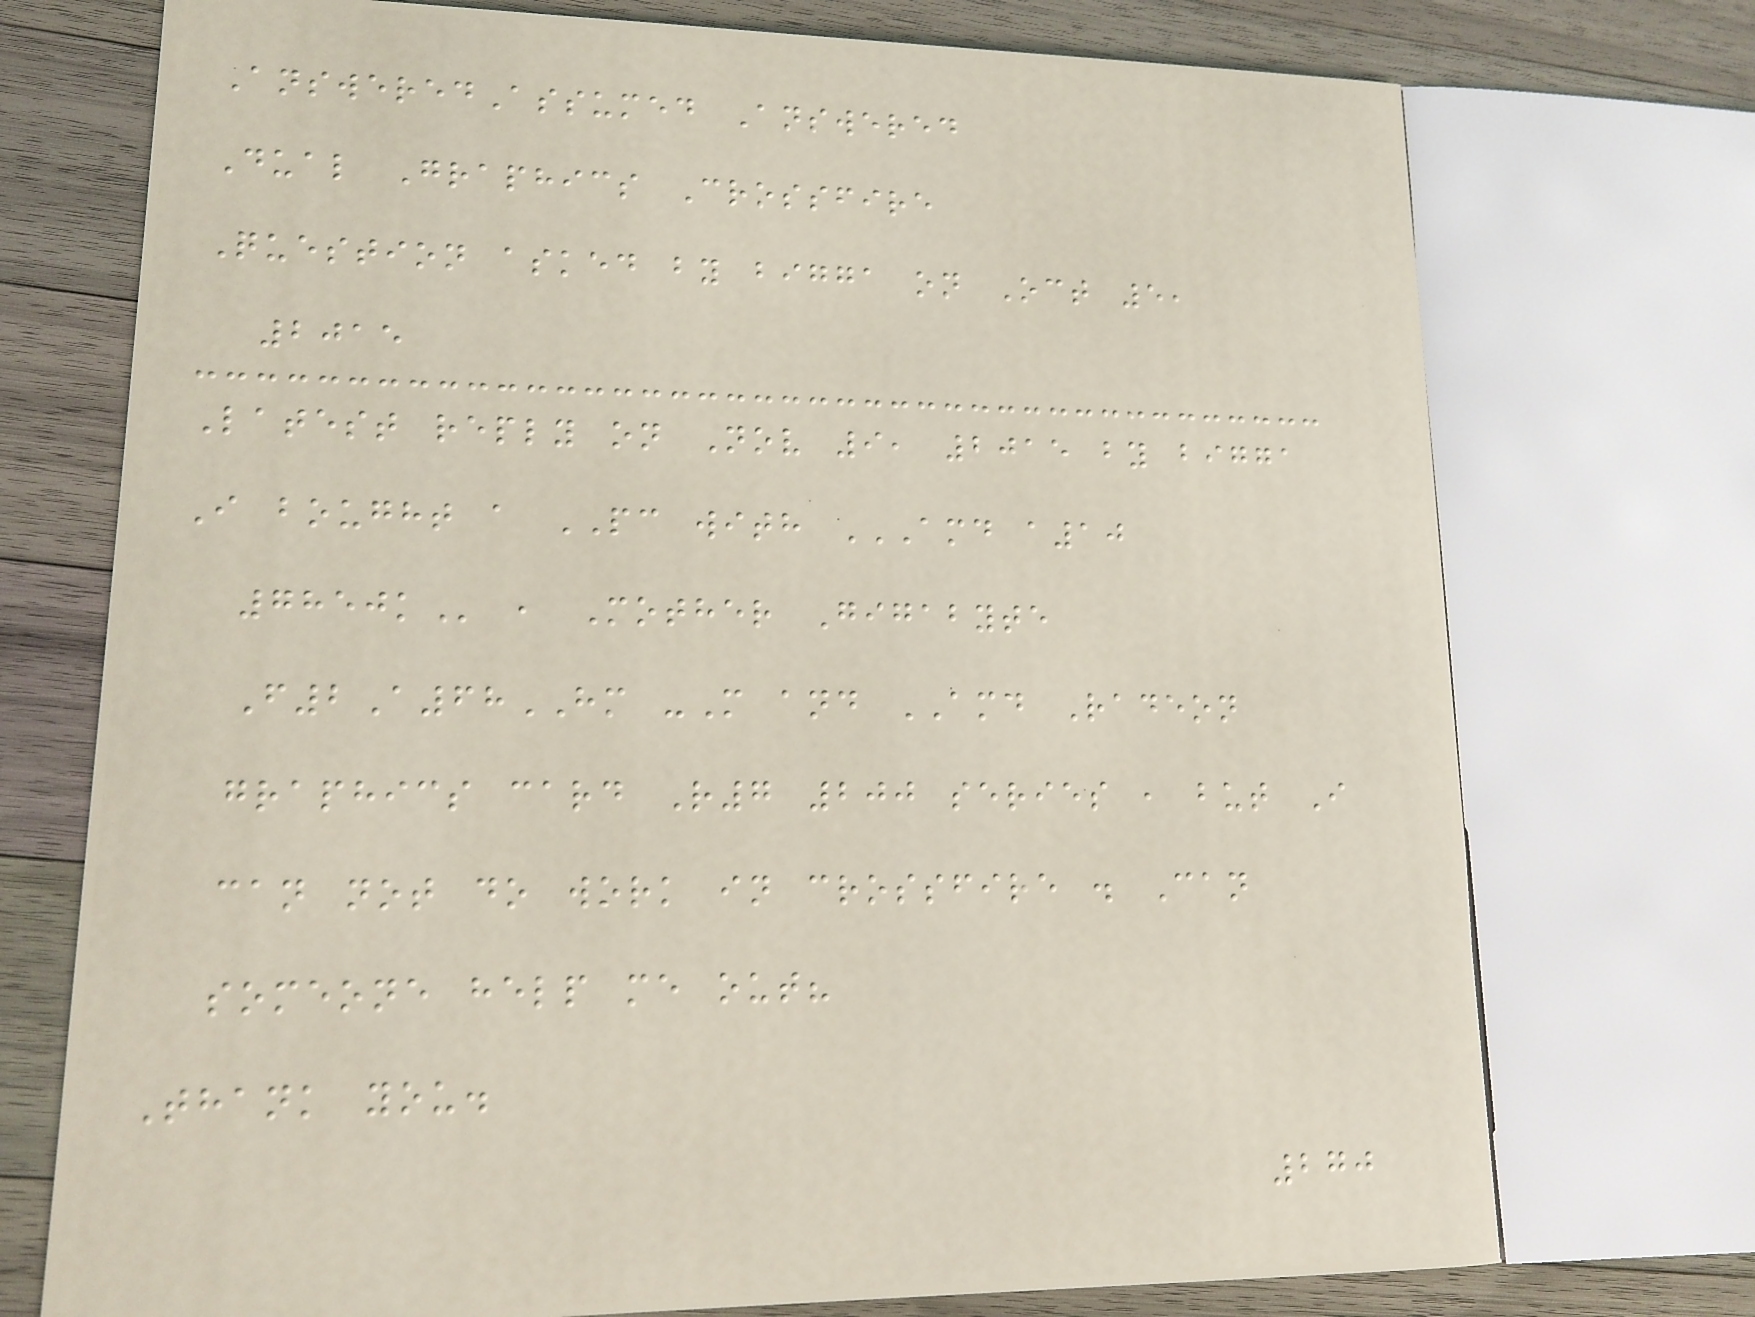AnsweredAssumed Answered
Dual Graphics Crossfire
Question asked by bigga on Oct 5,
2015
Latest reply on Nov 9, 2015 by bigga
I bought a PC with AMD A10
7850K , Mother Gigabyte
F2A68HM -M and AMD Radeon
graphics card R7 200 series , but I
can not do work in crossfire . Can
someone help me out?
Thank you.
270
